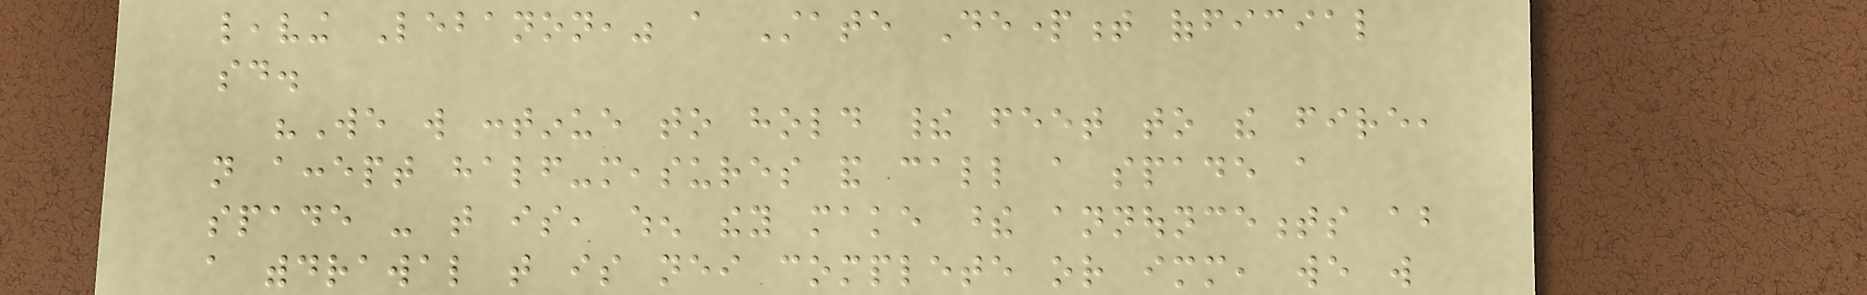leaving Lebanon," a State Department official
said.
"We will continue to hold their feet to the fire,
not accept half-measures and call a spade a
spade - that is, when they make these announcements about
a withdrawal that is neither complete or immediate, we will
